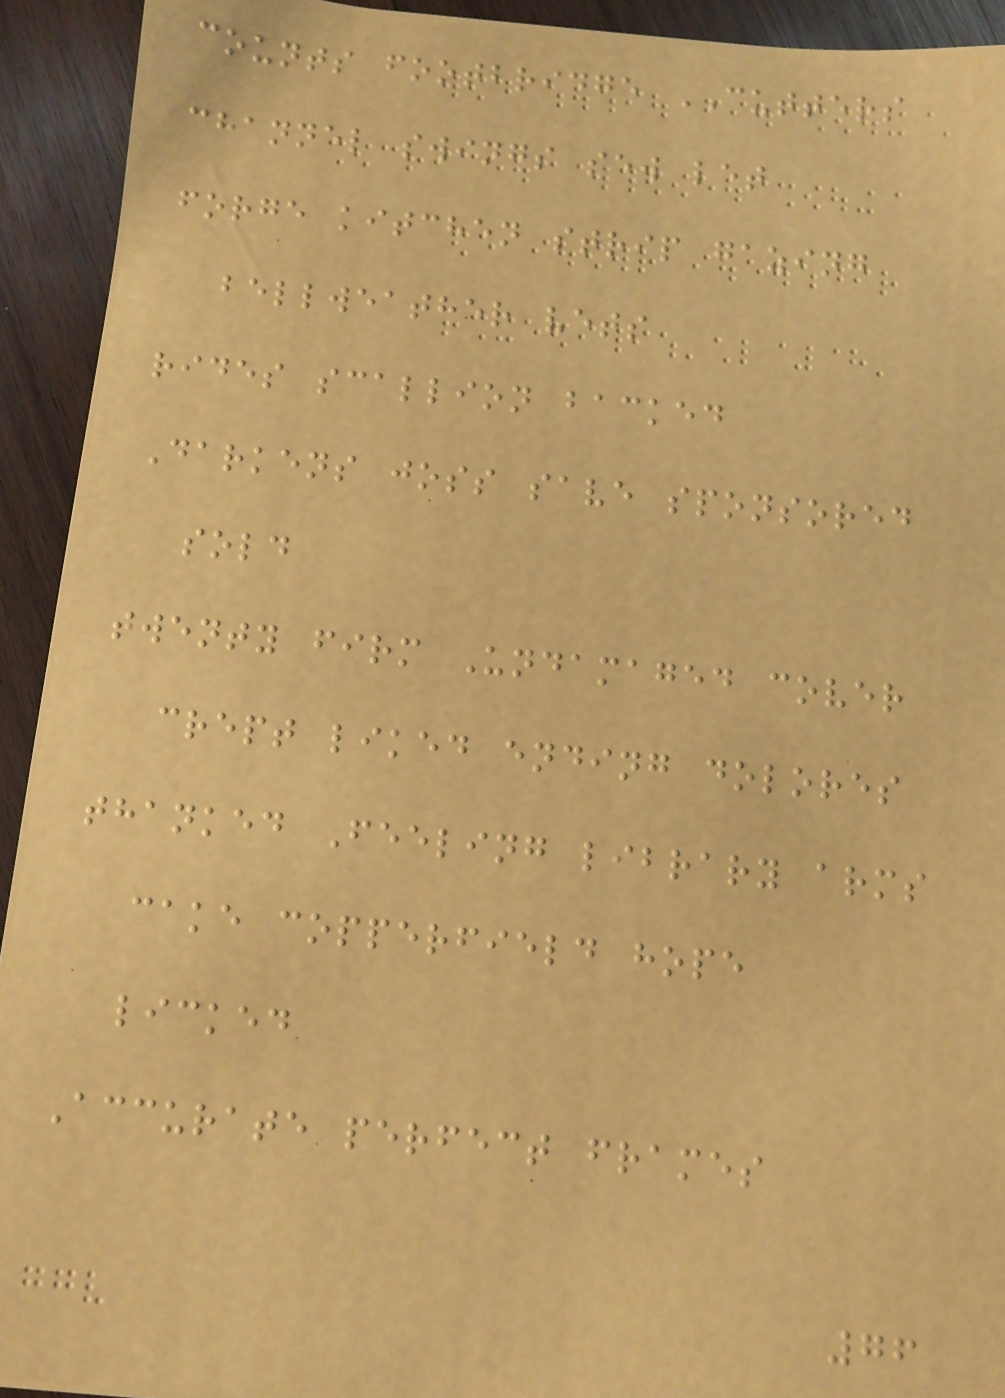counts footbridge CUTTERS
channel swings sew let
forge kitchen strip gazing
bellweather vets
rides scallion backed
Darkens joss save sponsored
sold
twenty firm Undamaged cover
crept liked ending dolores
thanked Feeling library arms
cake copperfield hope
licked
Accurate perfect frames
76
